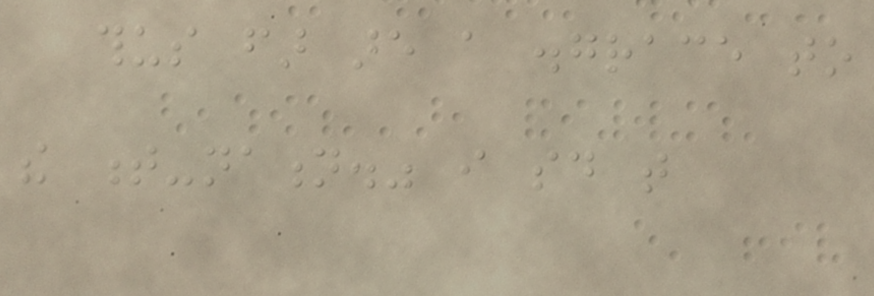thus far are a disgrace to
the t-nation." i said that
